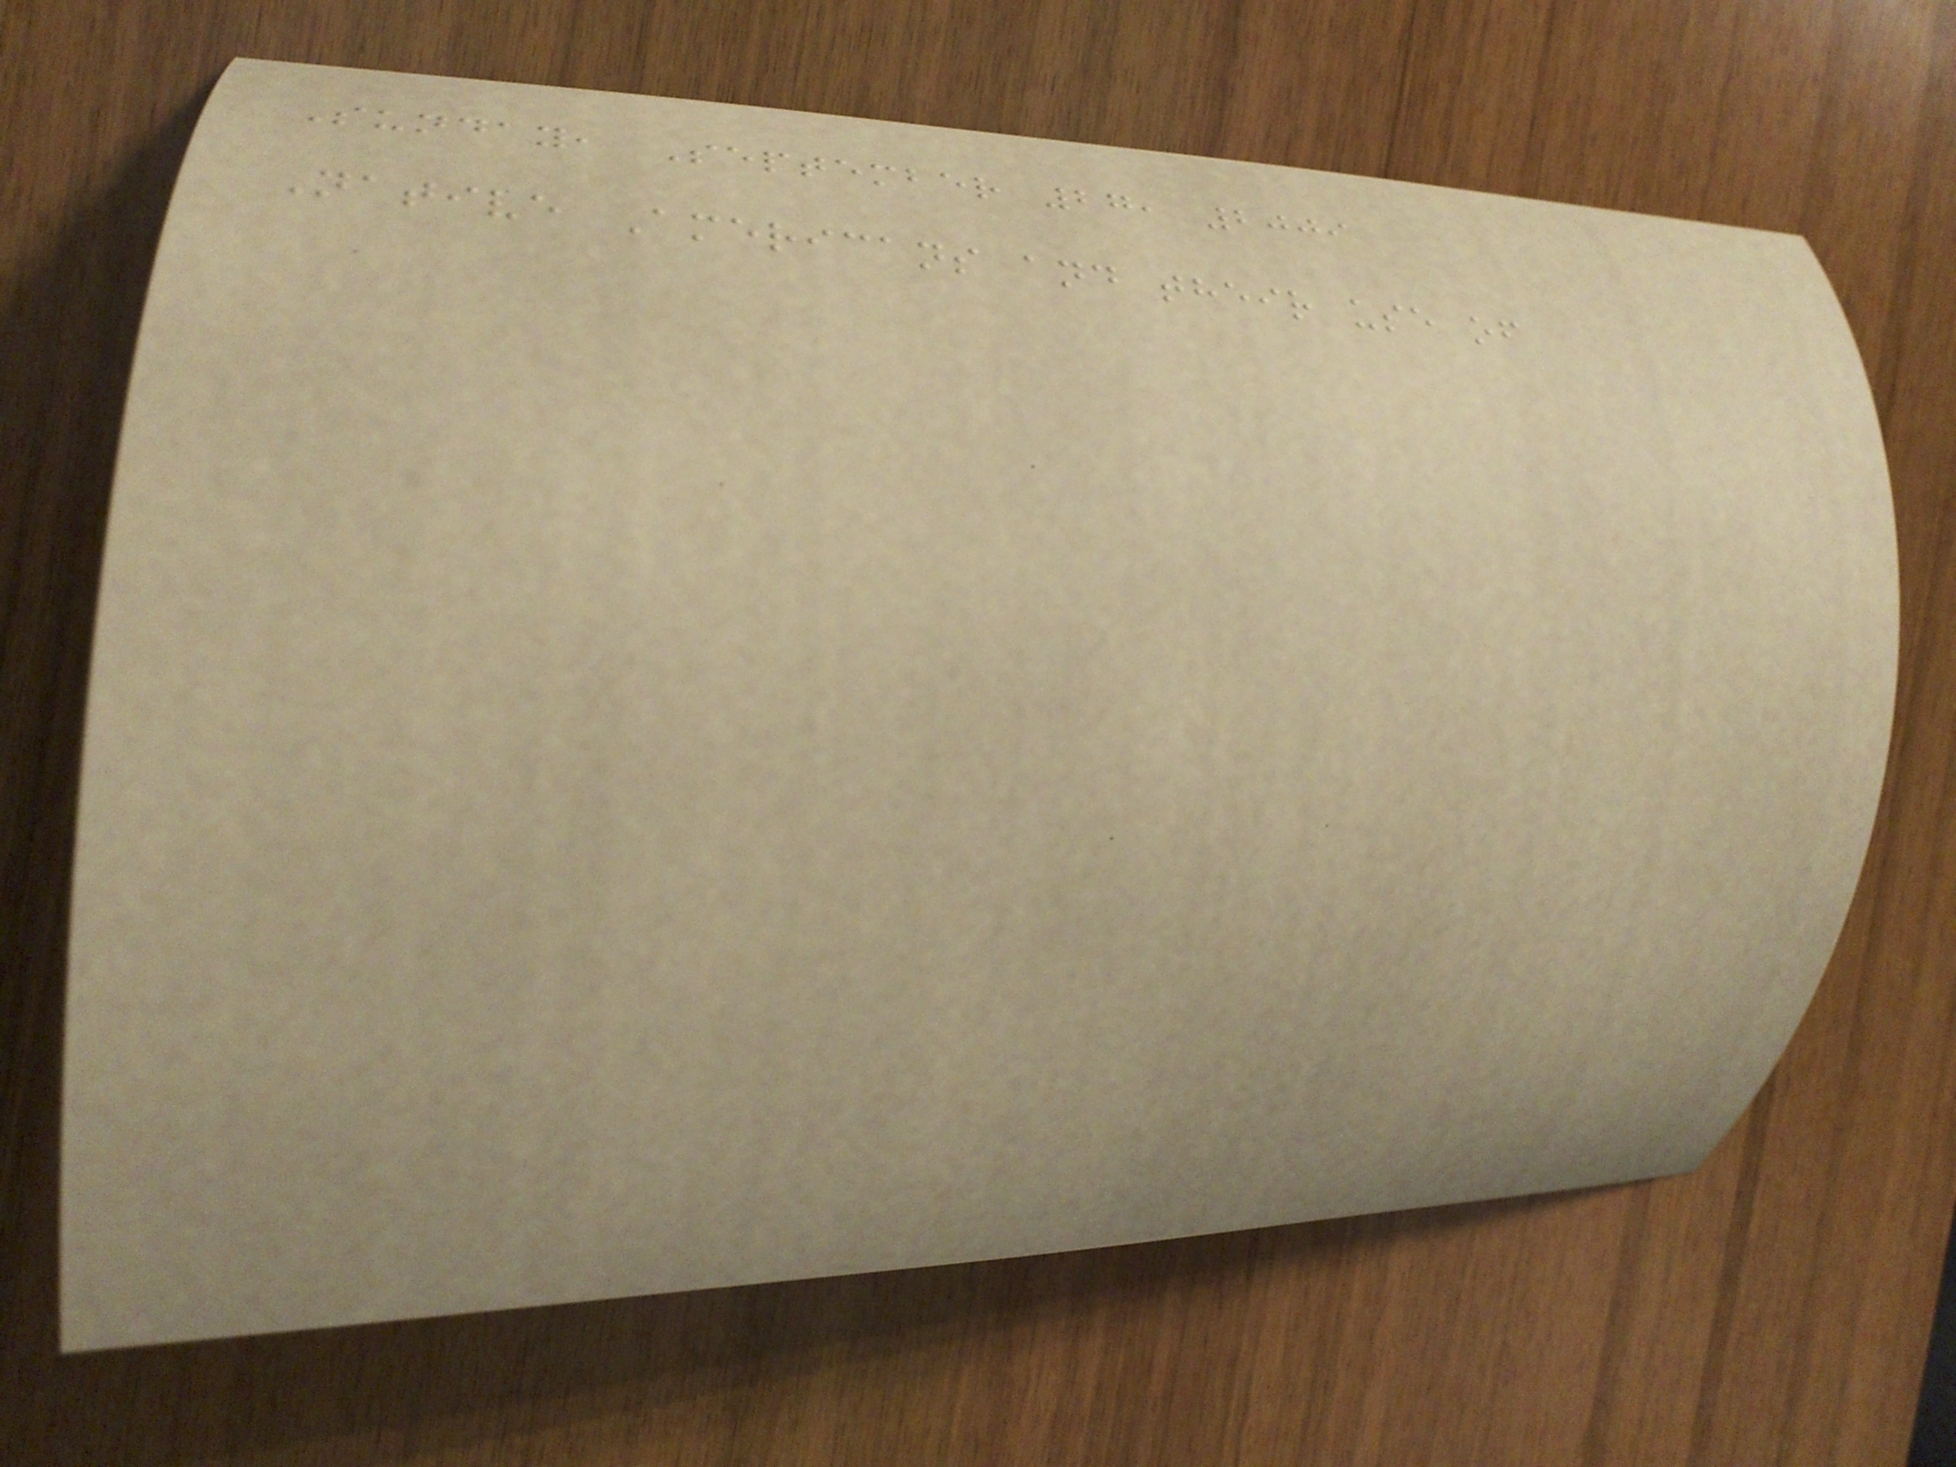Sunday, September 27, 2009
Native Americans and their use of
